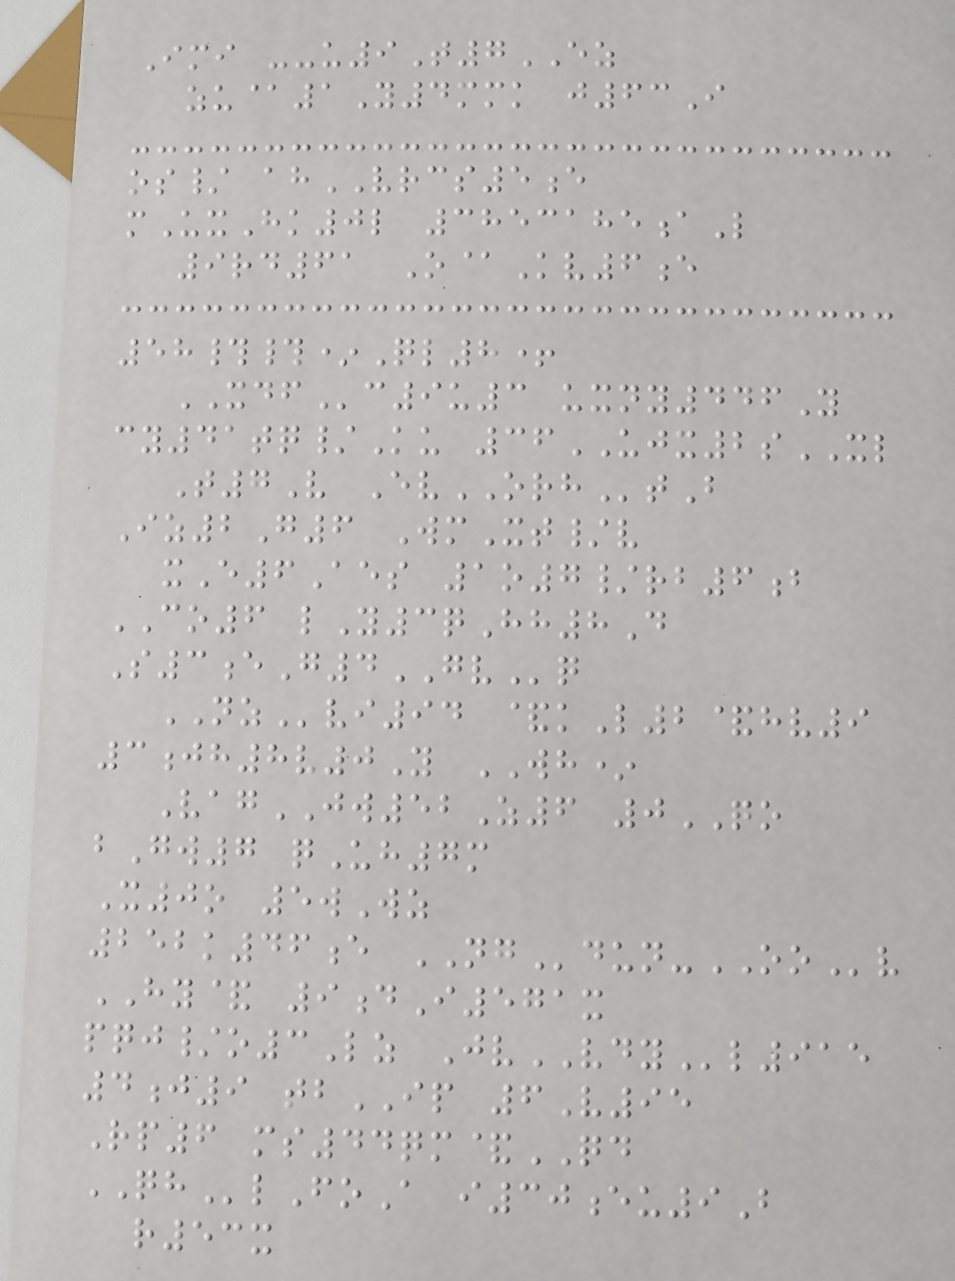Imi --u9T7EZ
zu@1Y4mmk j63I
os/ ahVRCS5e
mUxHk0l 3853185aL
9rd61 O@Kv6e
58##*Ql8+
XDFc9u3 uxny446Y
cy41tq/Ku 36UJX2sXL
T7V EvORHtB
Iz2G6 WmXt/v
xE6Aes 1o7/rb6b
CO6 lY3qHh8D
S3eG4GVq
NZvi94 &kL2&hv9
3jh8v0Y WH*
VagJW52Z6 0QO
bGw7 qUh7m
X0o 5wWz
252k46e NGdun-OOv
HY& 9dI571x
pqj/o3Lz JvVDYl915
4j9 tbIP 6V95
Rp6 ms44qm&QD
QHlFoA i30eu9B
r53x
